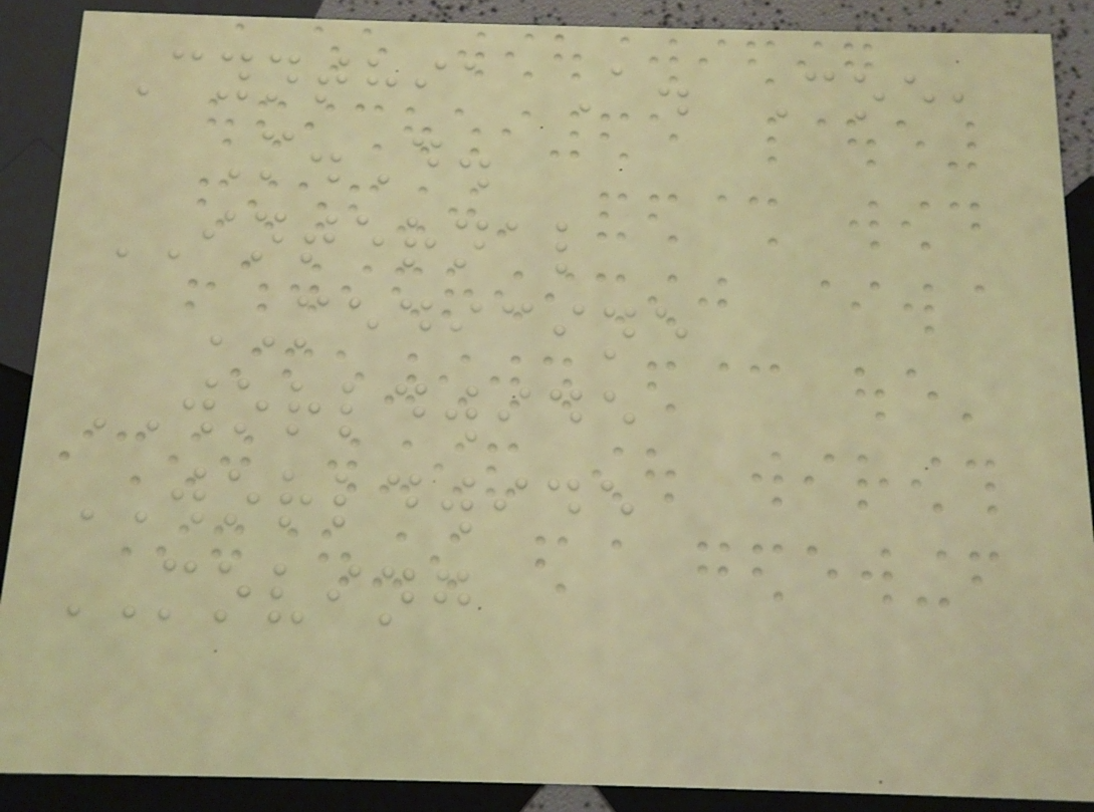Cynthia A. Coe,
M.D.
INTERNAL
MEDICINE
WORLDWIDE
WORLDWIDE
MOVING
